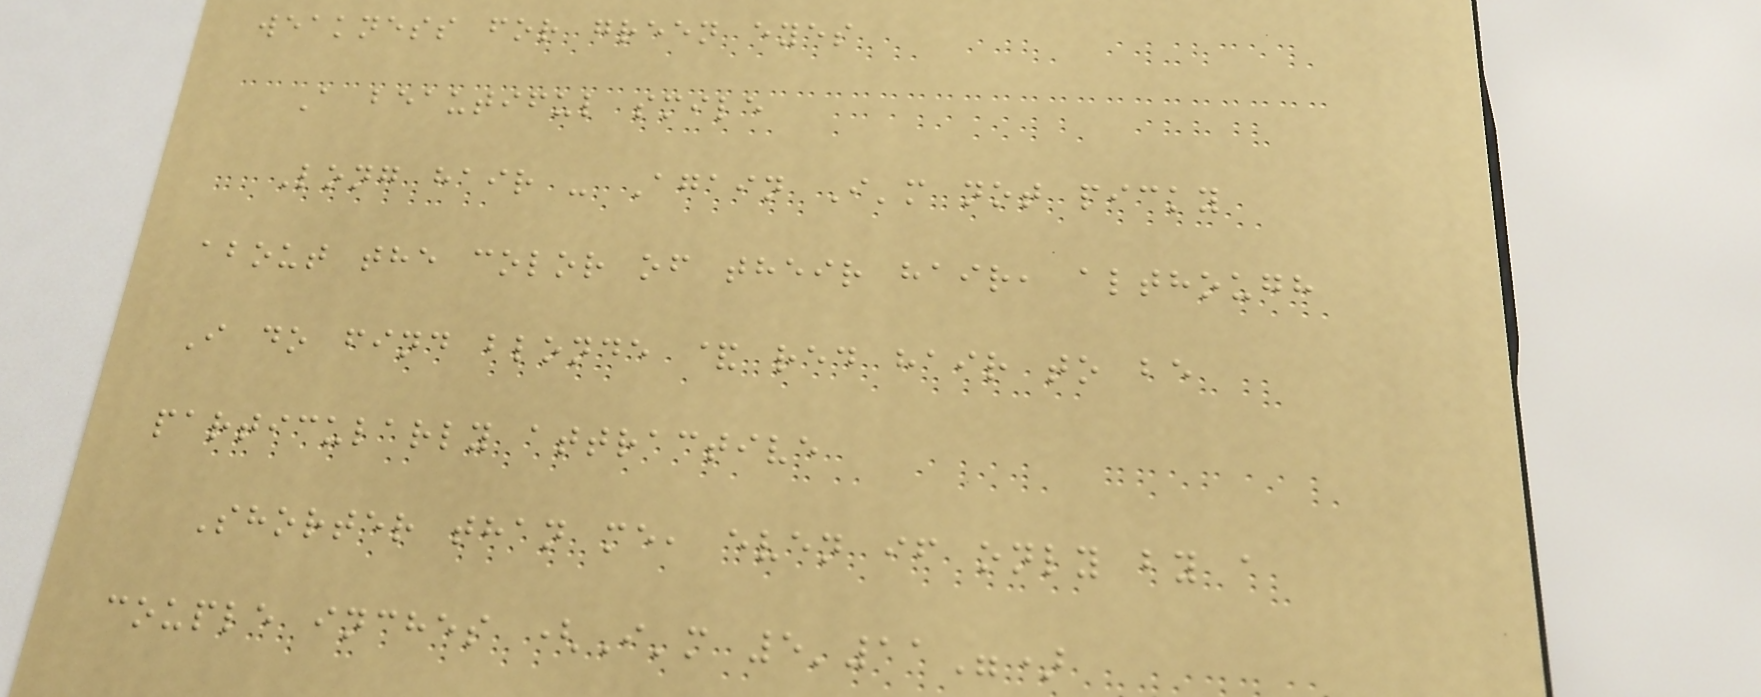weakness for green eyes
A beautiful smile
Long hair - Again I'm not picky
about the color of their hair, although
I do find blonde & red hair to be
particularly attractive
Shorter than me, even if only by a
couple inches (I'm 5'11")
